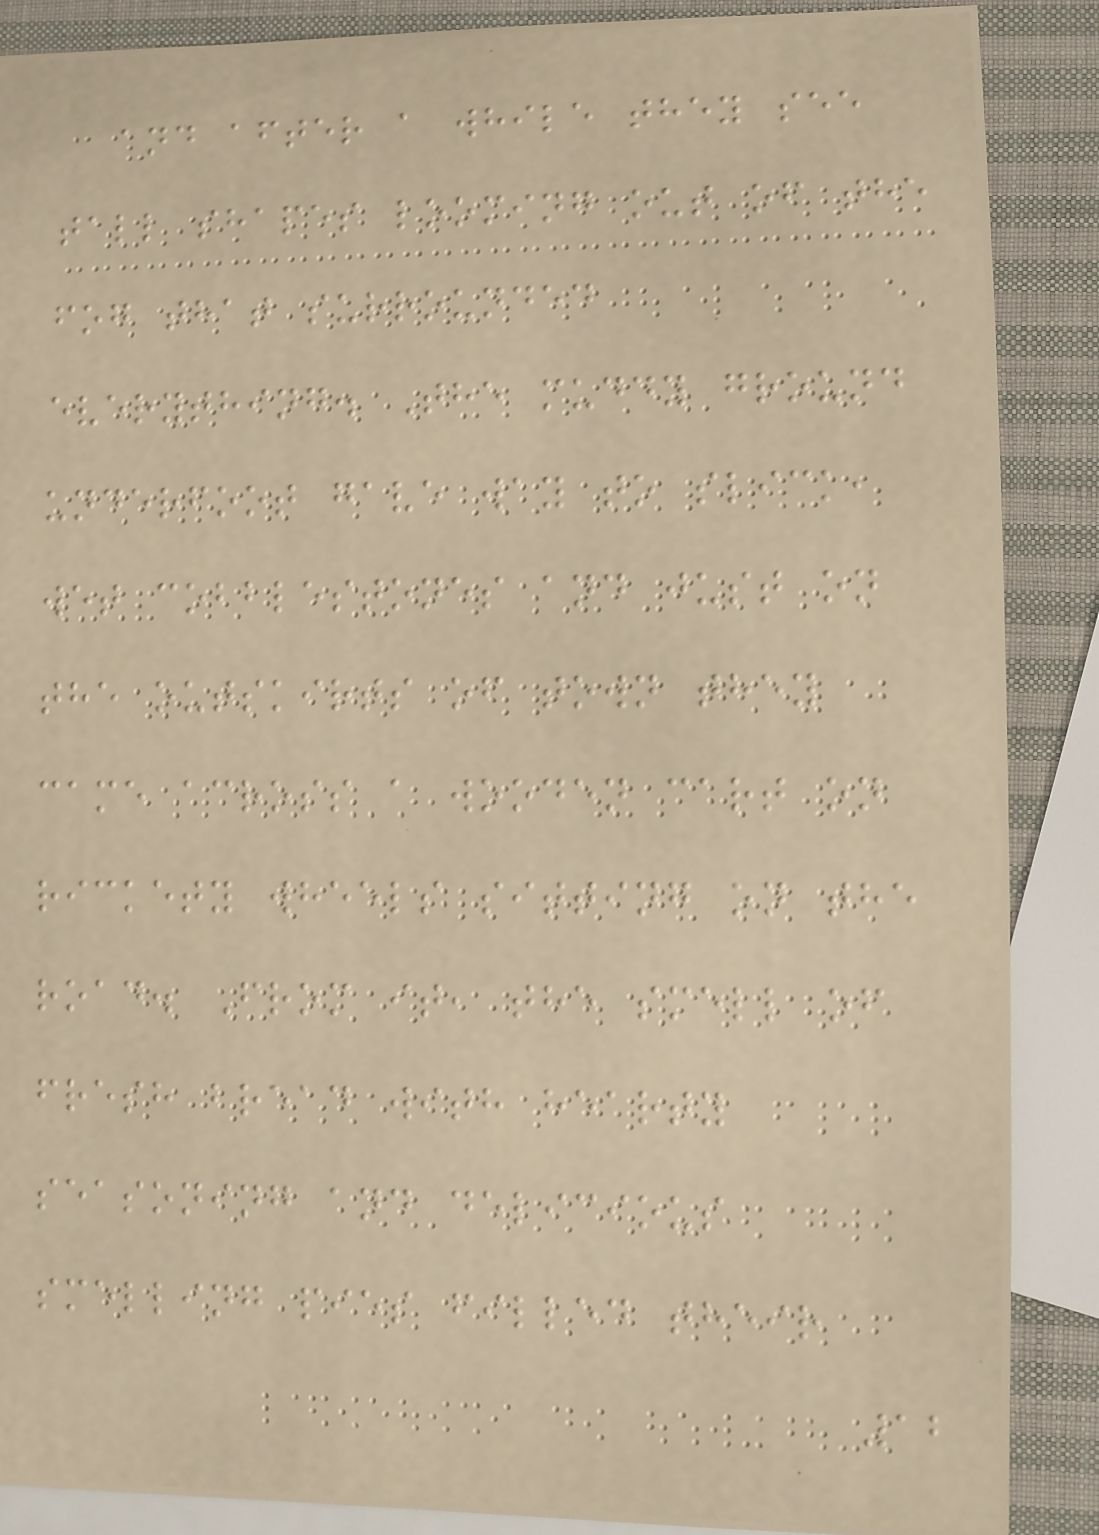and after a while they see
tall shapes looming out of the
fog that surrounded
everything. The muddy ground
underfoot gave way to slick,
wet cobblestones and just on
the outskirts of town they
came across a wooden cart on
rickety wheels sitting on the
road. From it, the smell of
fresh bread with hearty
seasoning and delicious
smelling pies filled their
12
